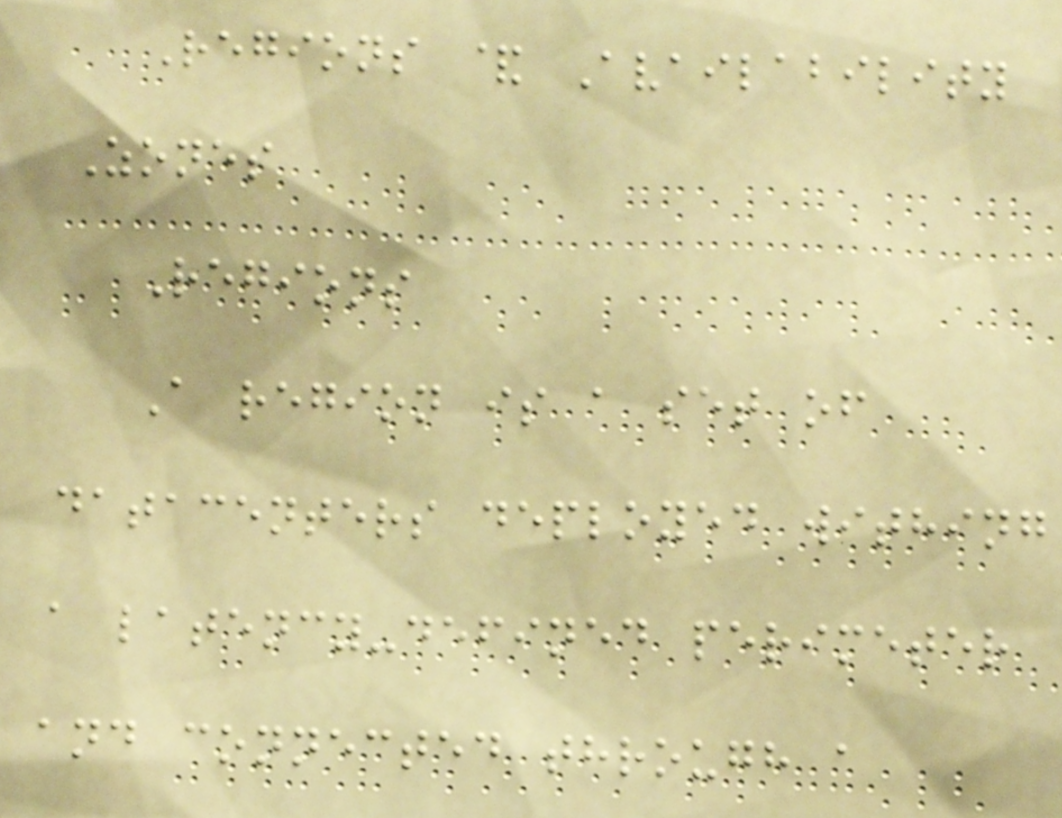Regions & Availability
Zones
Regions
A region is a set of
datacenters deployed withing
a latency-defined perimeter
and connected through a
